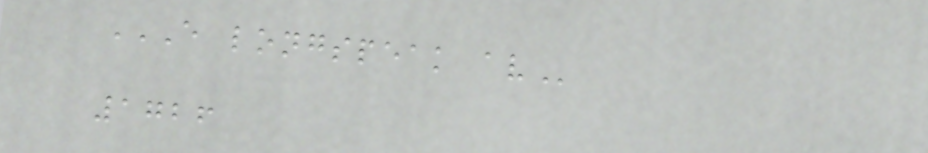E LONGSPEAK AV
1726
